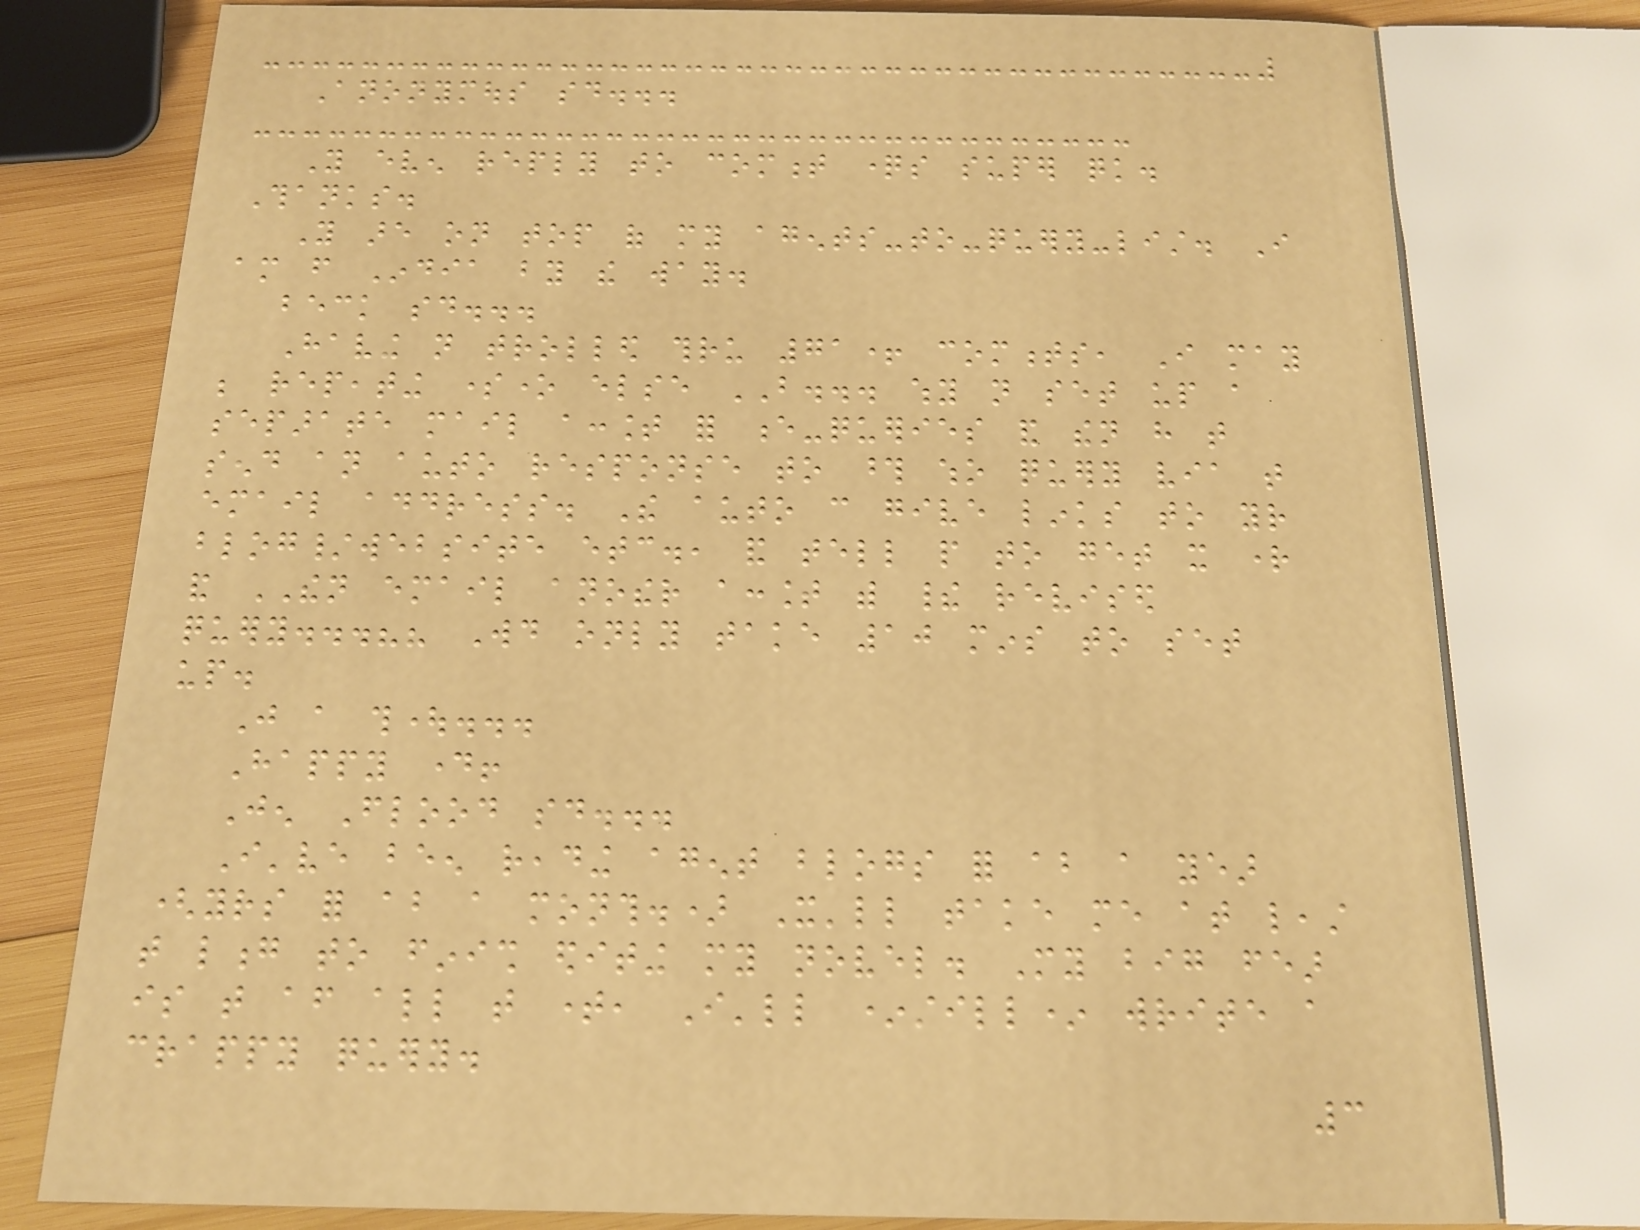Anonymous said...
You even reply to comment questions super quick.
Thanks.
You are on top of my agents-to-query-list. I
am from India by the way.
beck said...
Having not trolled thru 71+ comments, I may
be repeating someone else BUT... why not set up a
separate mail account for e-queries and then have that
send an auto response to those who query via that
email address. The auto can give links to your
blog/website etc., and tell people to get it right
and THEN email another account with their revised
query...?? Would only take 10 mins to set
up.
Just a thought...
Happy day!
Jen Flood said...
I've been reading agent blogs for about a year
(yours for about a month.) It'll take me at least
that long to finish editing my novel. My big fear
is that after all that time, I'll *still* write a
crappy query.
3
